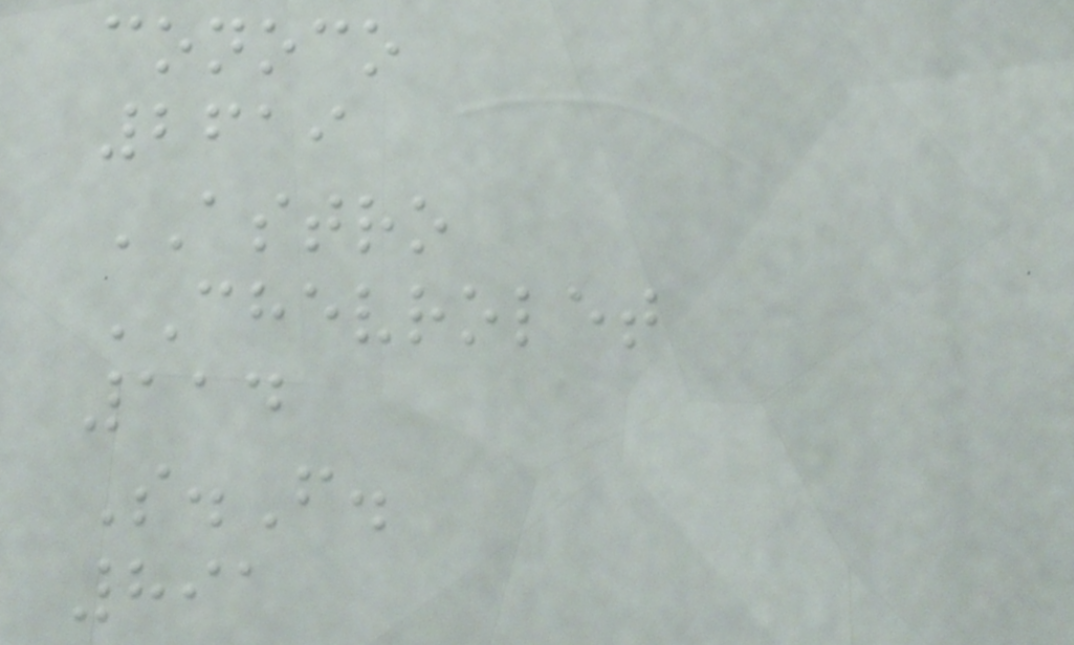conoco
2619
ASTRO
CHEVROLET
114
S.F.
891
